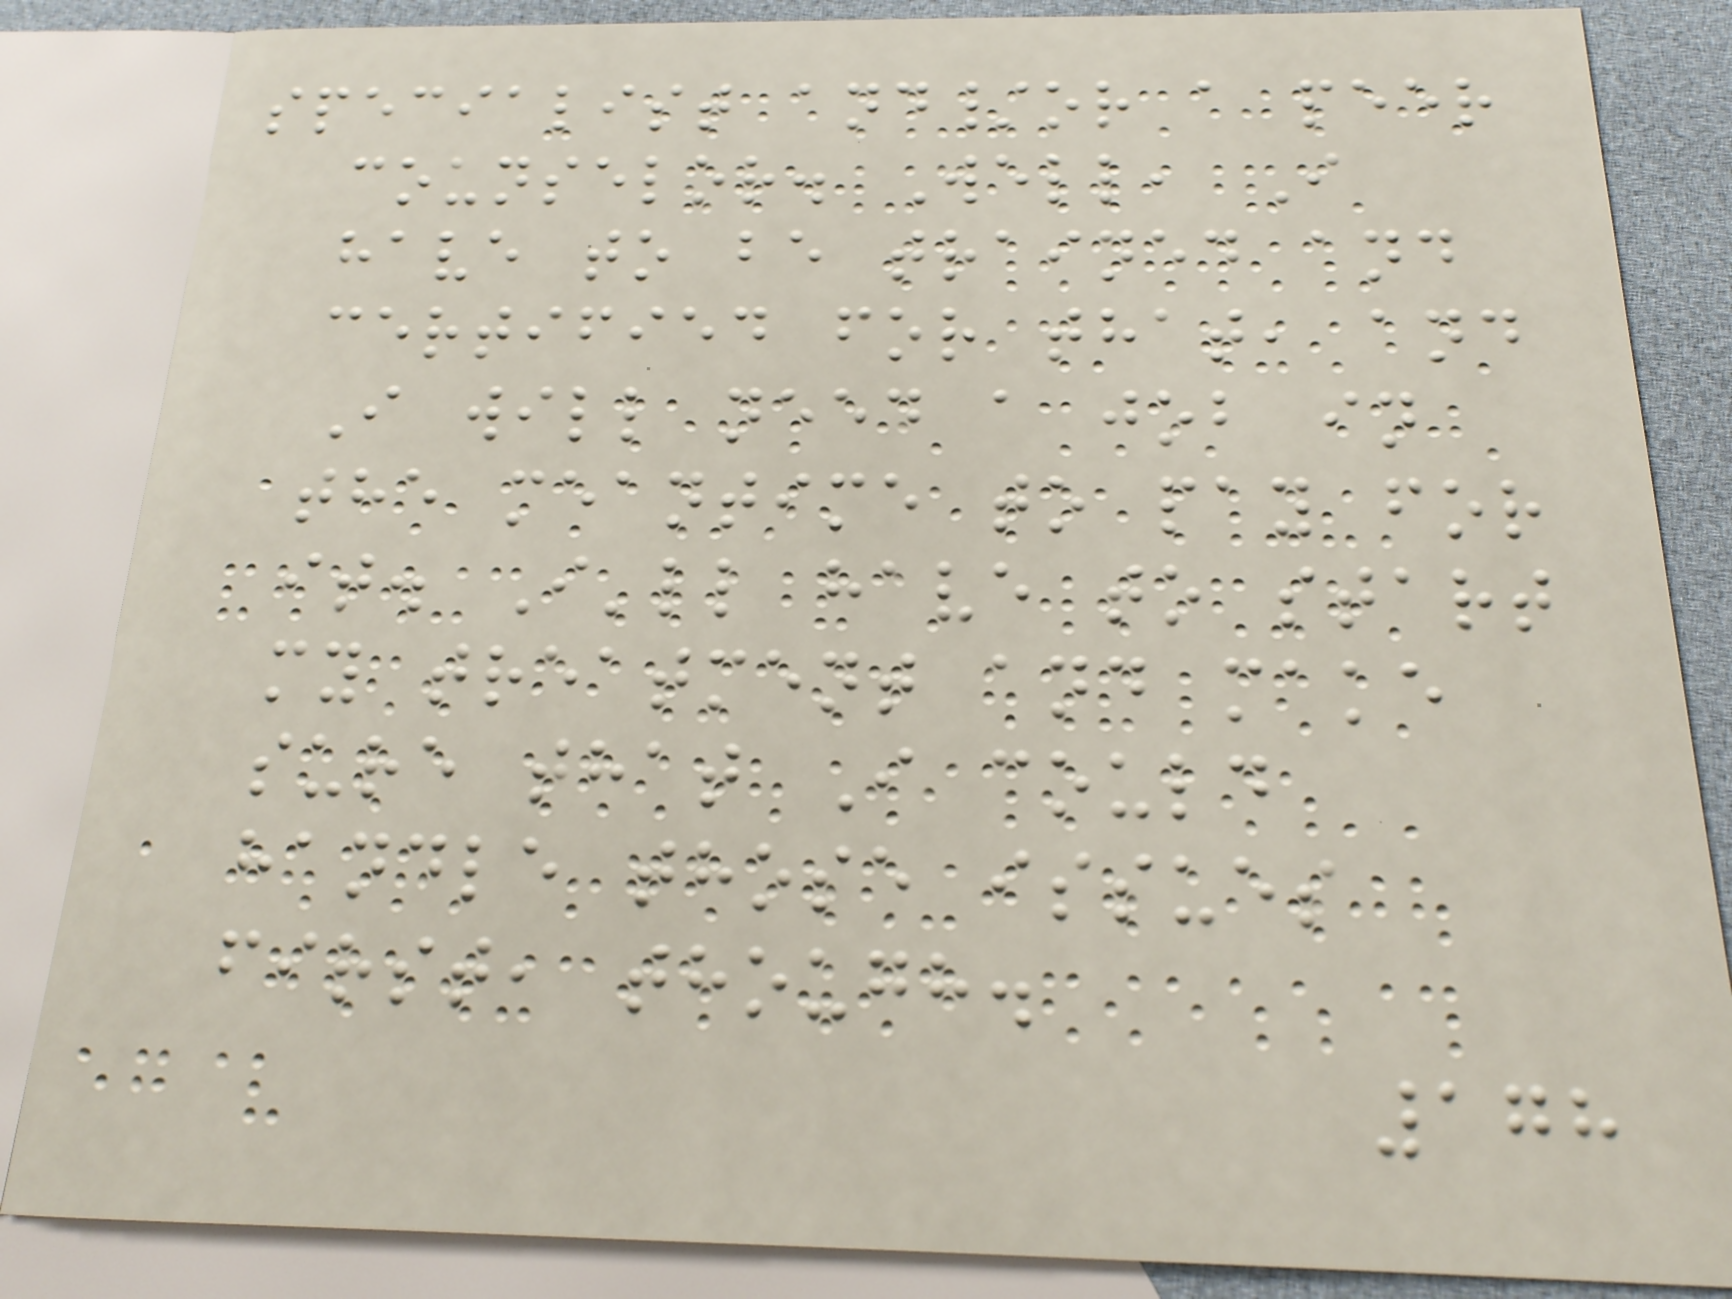specialist and/or a peer
counselor. Well, I
have to be trained and
certified for that, and
I will need a job in
the meantime to pay for
it. I'll have to start
my treatment and make
sure that I could
handle those issues
first, though.
178
